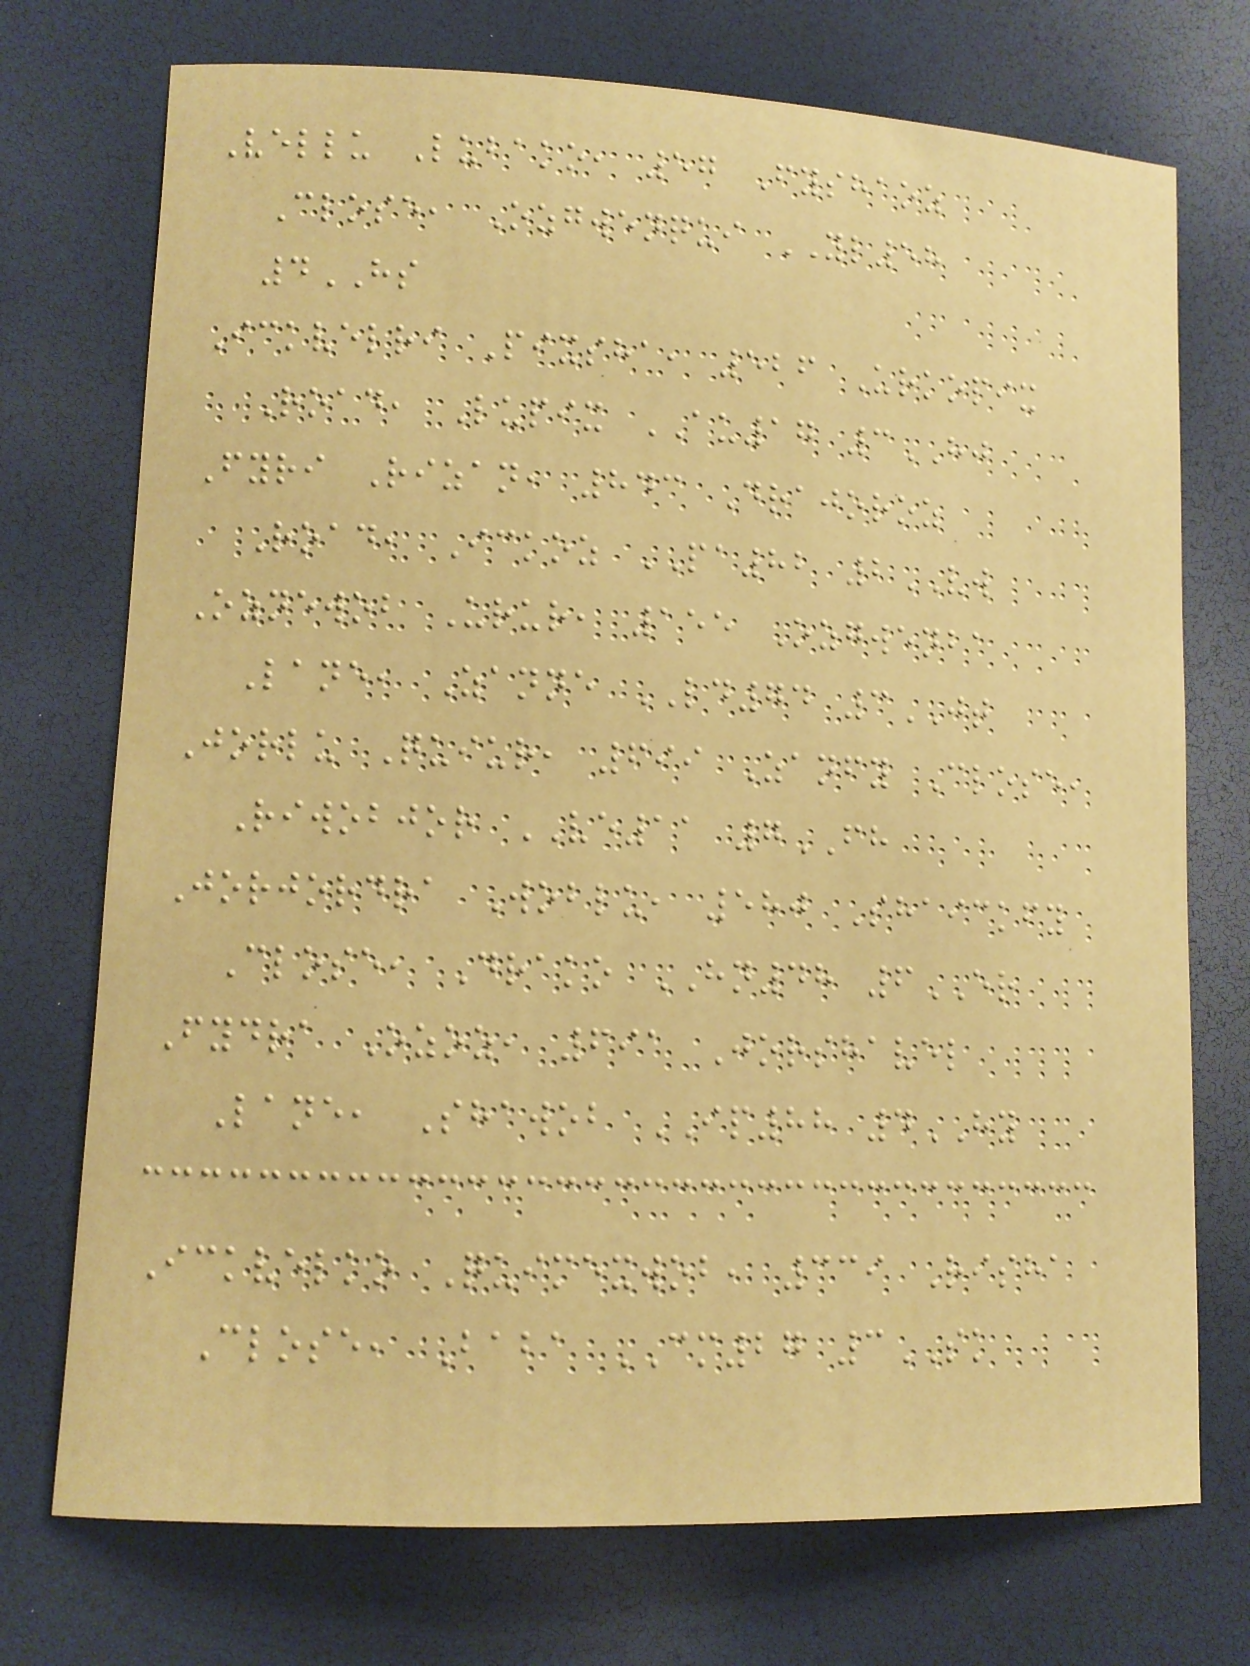Vellu Lubako, 57 Fyshaoz
Close, Ozgwenqui YL58
4HS
Ickvelri Pixsha, 526 Urkopix
Road, Lupix AU17 3HJ
Fyri Rizan, 843 Drajoroz
Road, Ickoz PA82 2VW
Oznewob Urur, 155 Ozgwenba
Lane, Zanne LD74 3JT
Jorlu Quiur, 699 Zanfy Close,
Riwobjor VE11 7FH
Jorjordra Woblu, 580 Shaickfy
Close, Drako HN48 6ER
Fydra Ozoz, 691 Jorshavel
Lane, Shawob IP88 4HY
Ickvelko Quimexwob, 339 Risha
Close, Baba CM27 3SK
